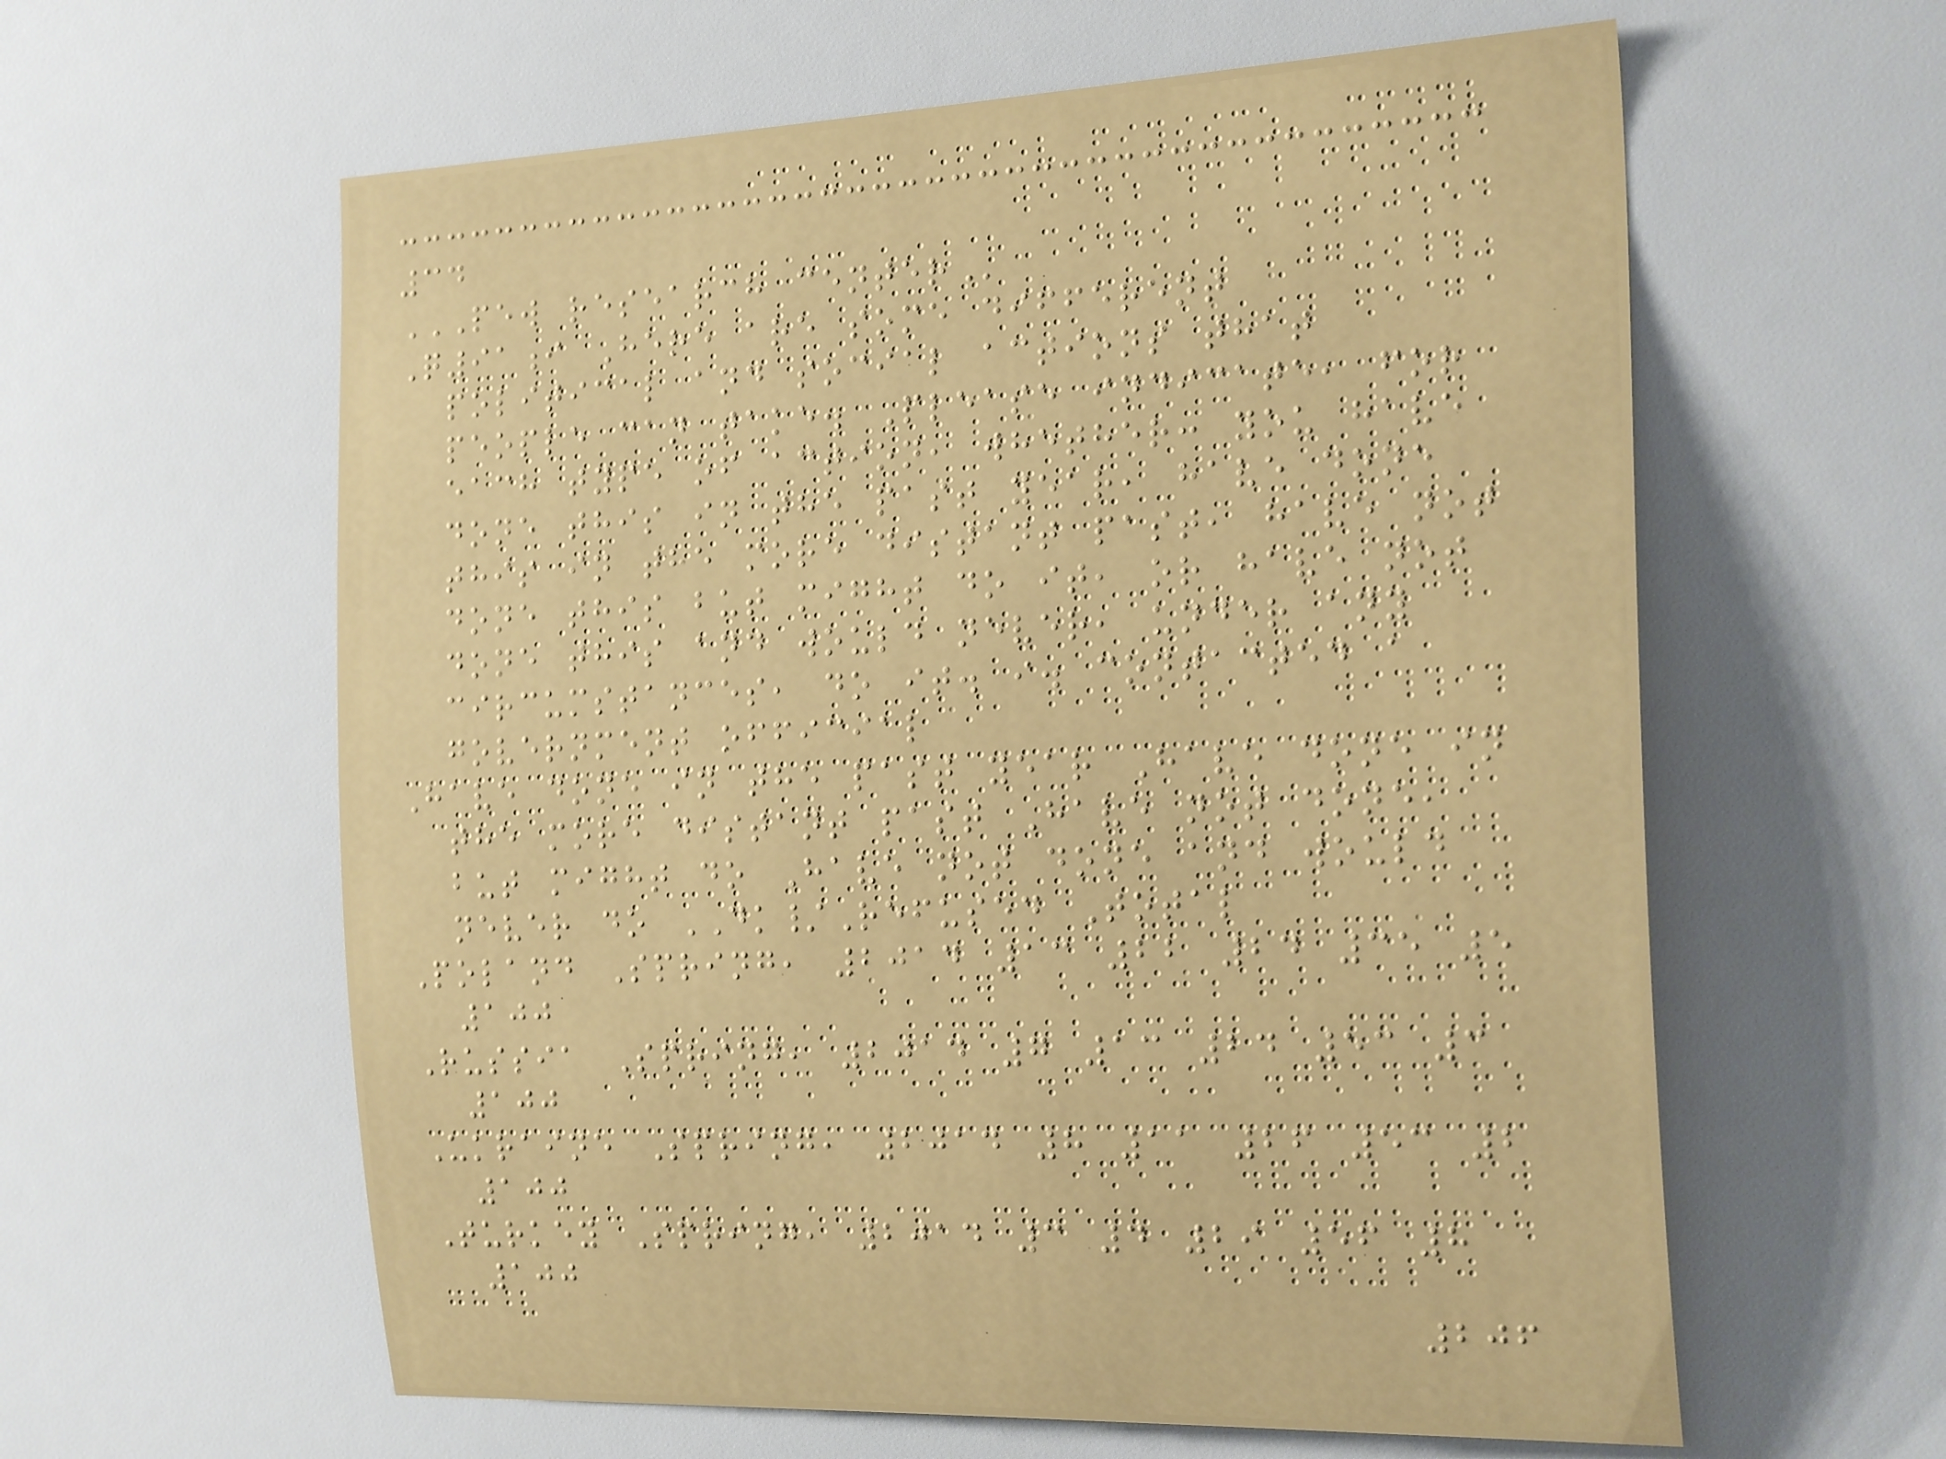34
PEW RESEARCH CENTER
Q91i Here are some different
political and social actions that
people can take. Please indicate, for
each type of action, whether: you have
done this in the past year, have done
this in the more distant past, have not
done this but might do it, or have not
done this and would never, under any
circumstances, do it. i. contacted a
government official
Have done in the past year Have done in
the more distant past Have not done,
but might do Have not done and would
never do DK/Refused Total
Poland Spring, 2014 13 22 24 35 5
100
Russia Spring, 2014 7 13 24 53 3
100
Ukraine Spring, 2014 8 11 26 53 2
100
Turkey Spring, 2014 3 4 29 56 8
100
206
